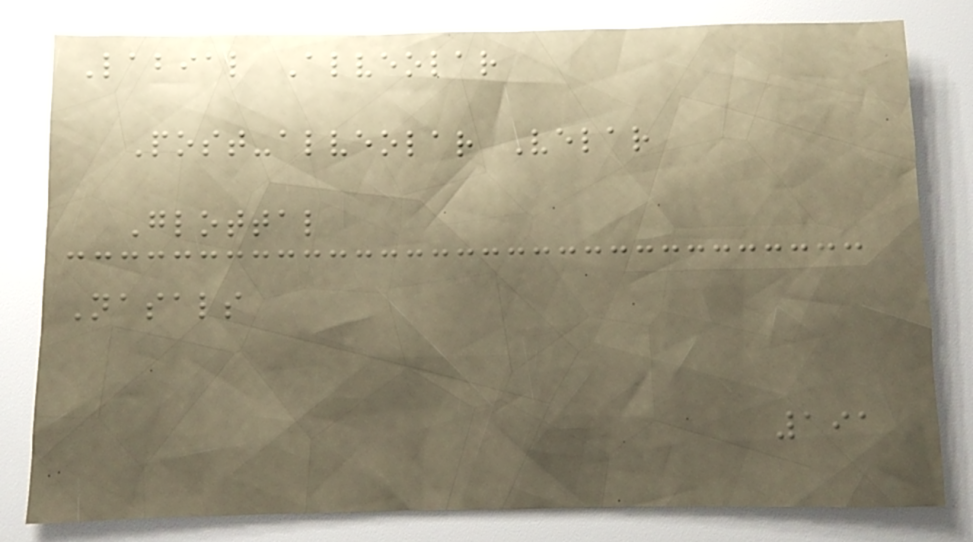Labial Alveolar
Post-alveolar Velar
Glottal
Nasals
191
